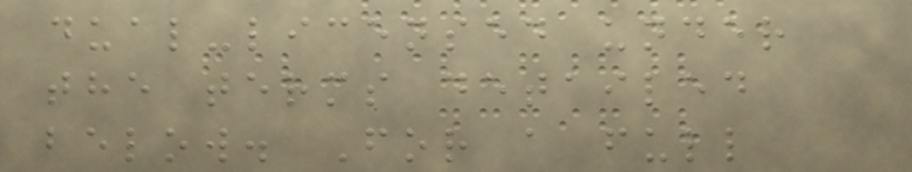dual-licensed under
the terms detailed
below. For a full
